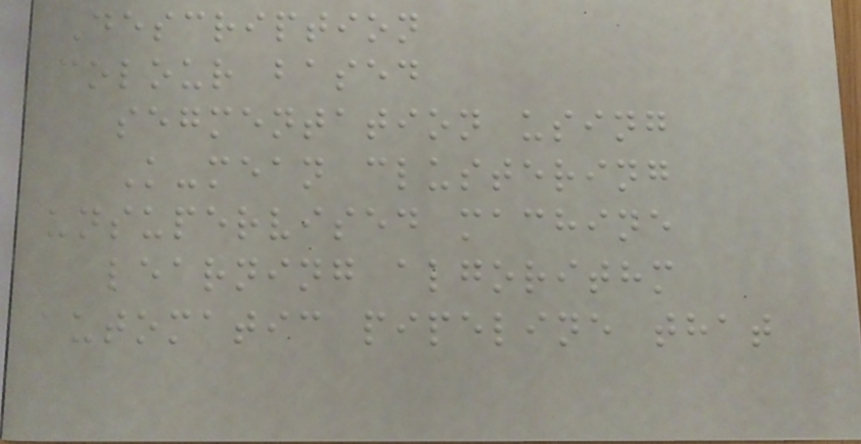Description
colour based
segmentation using
K-mean clustering
unsupervised machine
learning algorithm
automatic pipeline that
